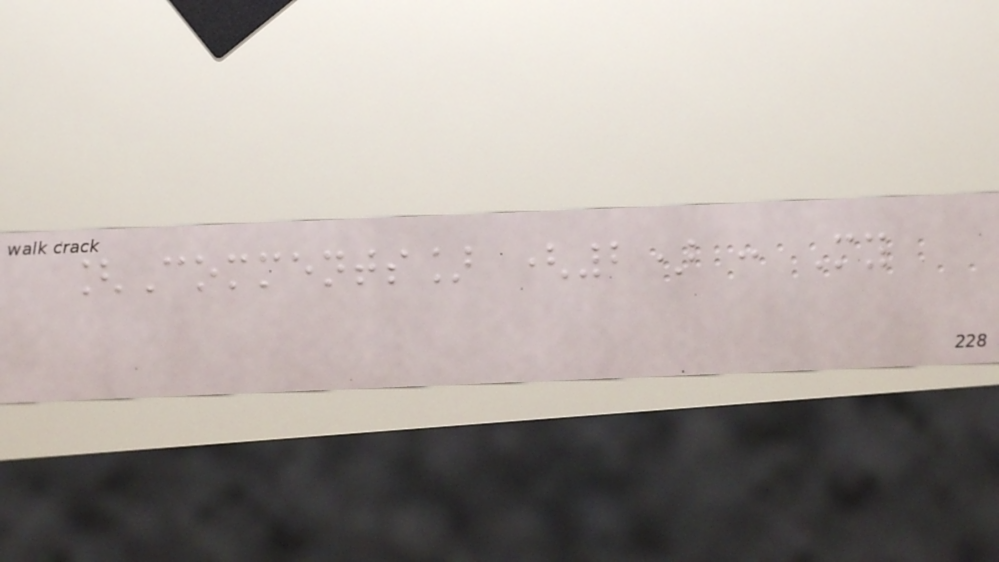[Comments] (2) : My
